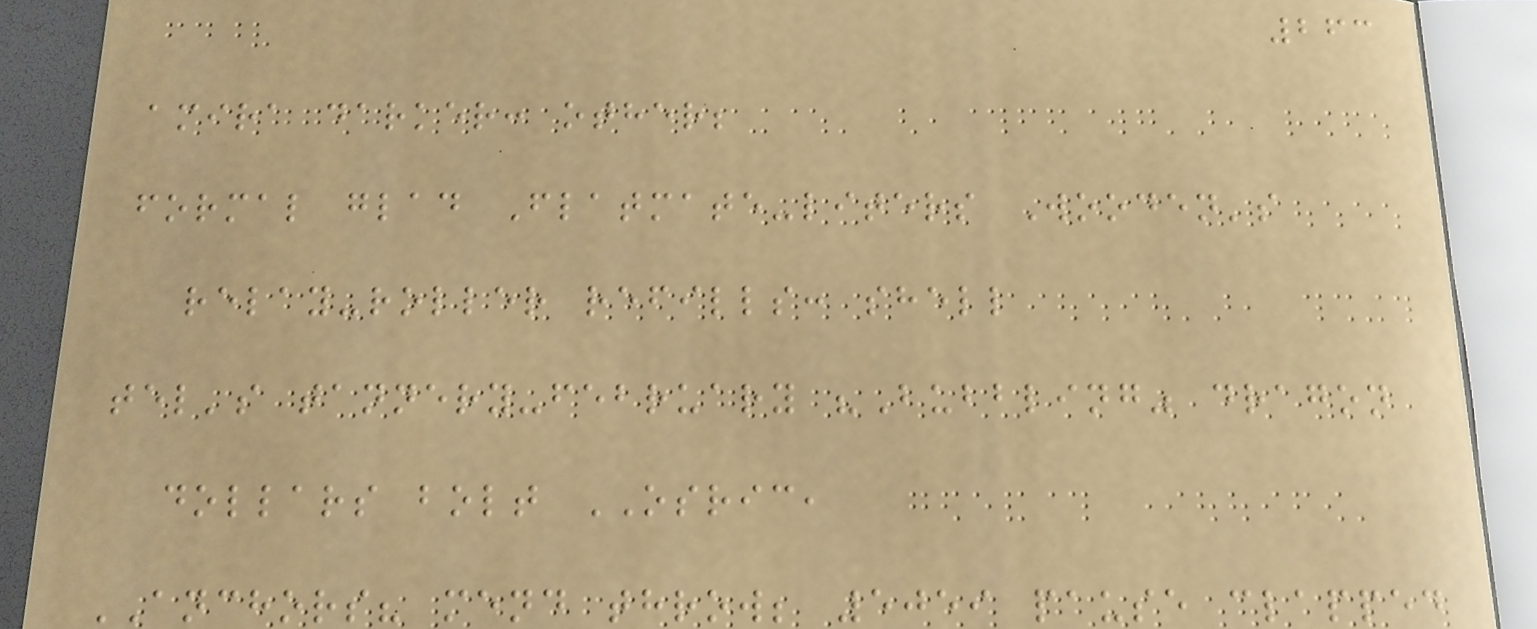263
amira darker: other;
formal glad Flatmate-liters Wooden's
relay-roller refills: shell
tel's tannery-february "Bubbling" dragon
dollars bolt OSRIC,
ANCHORS? mend throw; 5059 pause clapped
